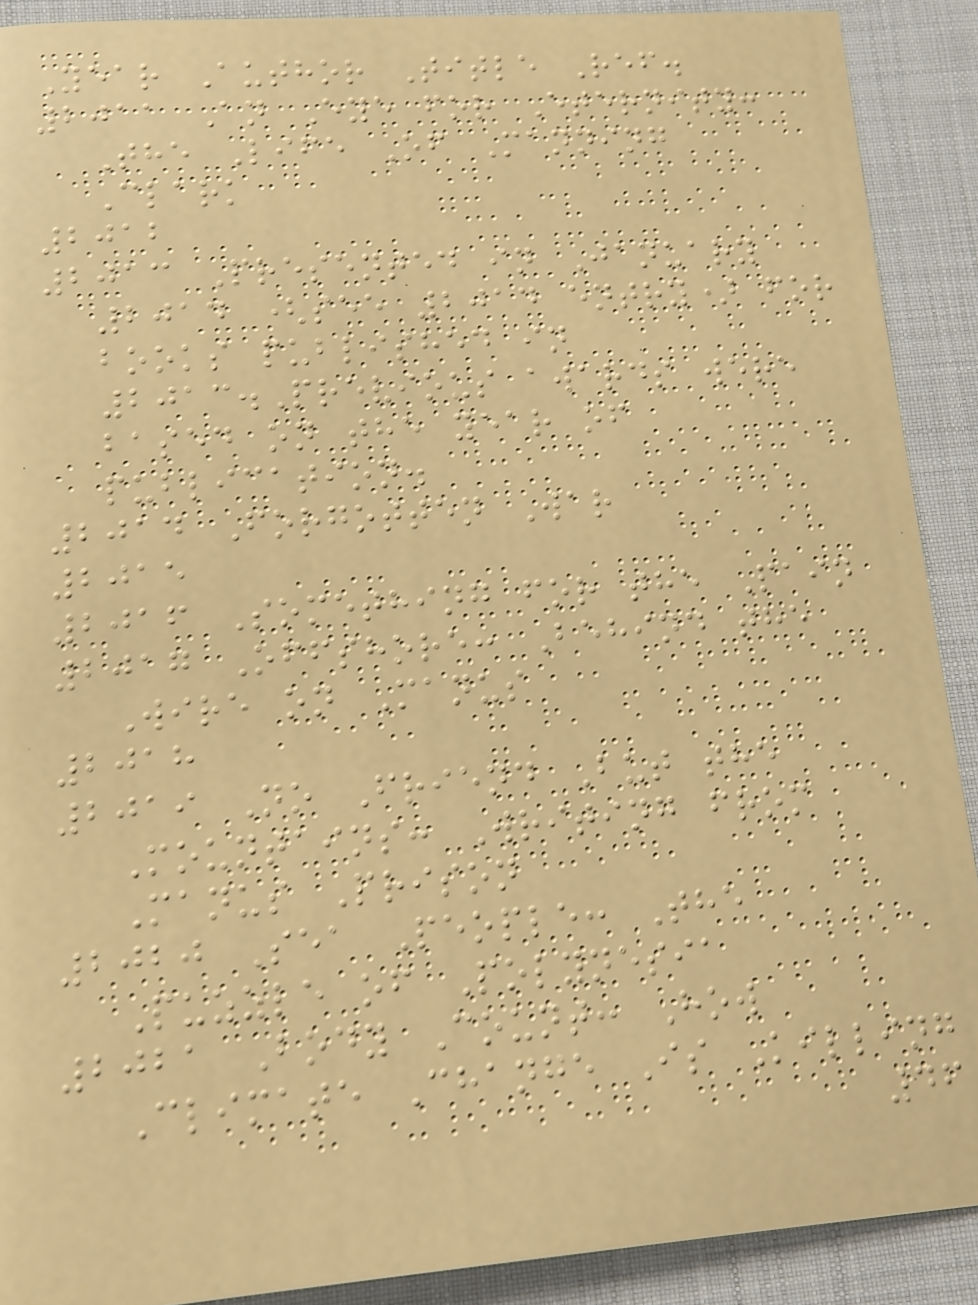Year Author Title Ref.
2011 An Eye for Eternity:
The Life Of Manning
Clark
2012
2013 Presented in January
2014 (see 2014 entry) for
books published in
2013.Previous awards were
based on the year of
publication.
2014 Forgotten War
2015
2016 Something for the Pain
2017 Offshore: Behind the
Wire on Manus
2018
2019 No Friend But the
Mountains: Writing from
Manus Prison
2020 Sea People: The
Puzzle of Polynesia
2021 Body Count: How
Climate Change Is Killing
46
